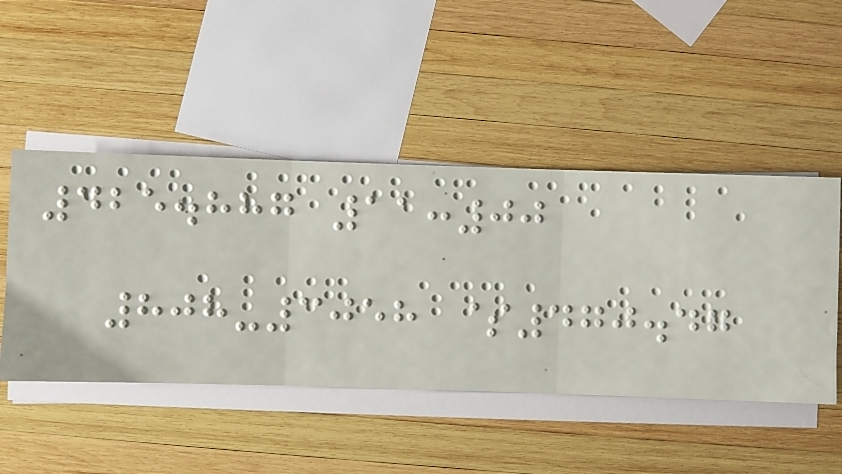425.887 11:00
808-3058 $470.47
